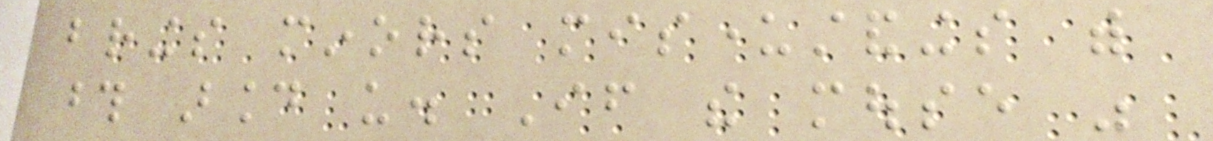brings minors misunderstandings with
those around us. If the mouse was
